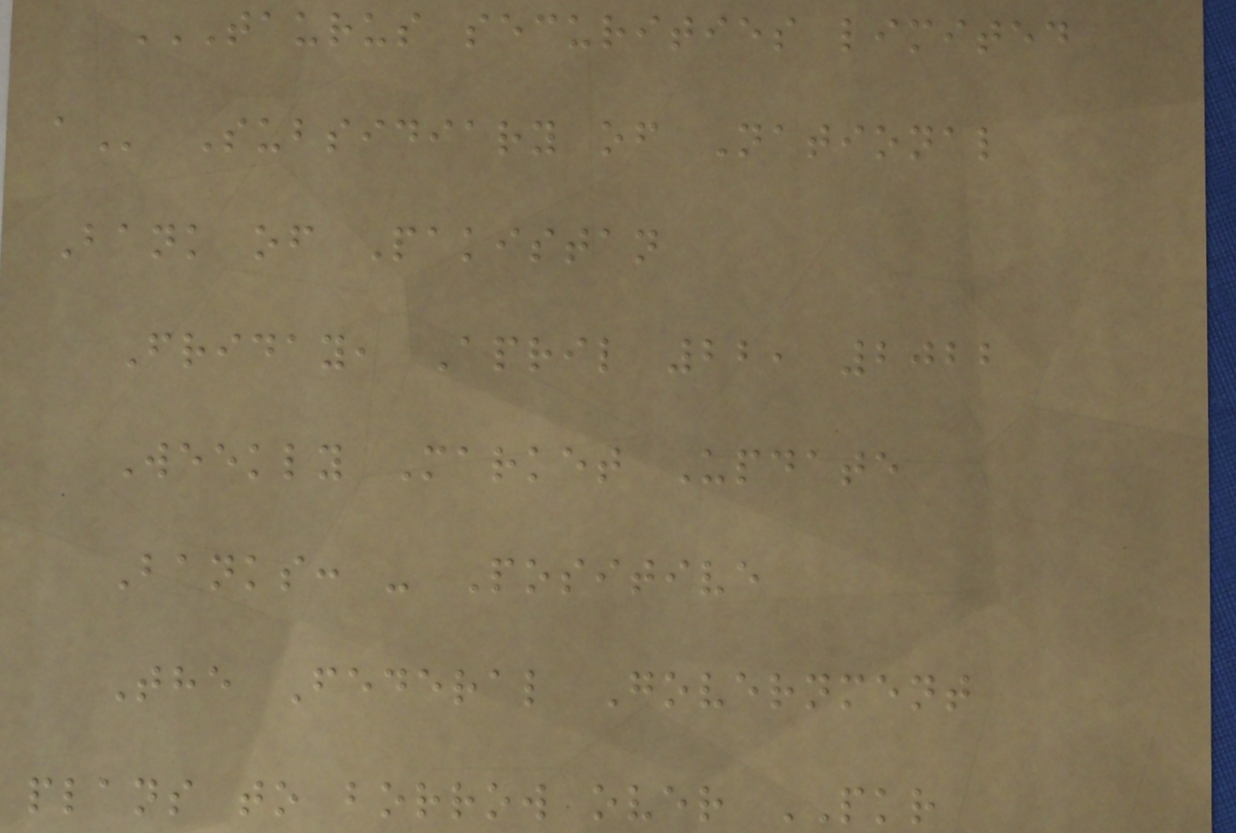TAURUS SECURITIES LIMITED
A Subsidiary of National
Bank of Pakistan
Friday, April 22, 2022
Weekly Market Update
Banks: - Positive
The Federal Government
plans to borrow over PKR
